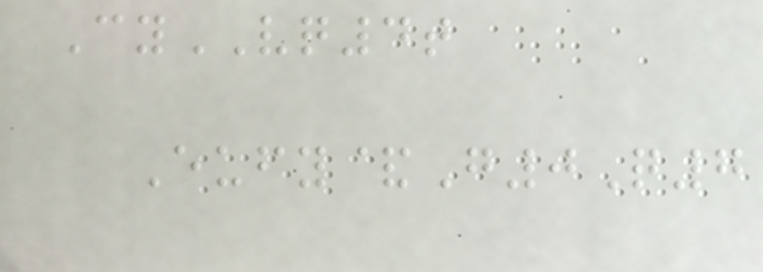CyVQ4t
Eufy&G0Q7
